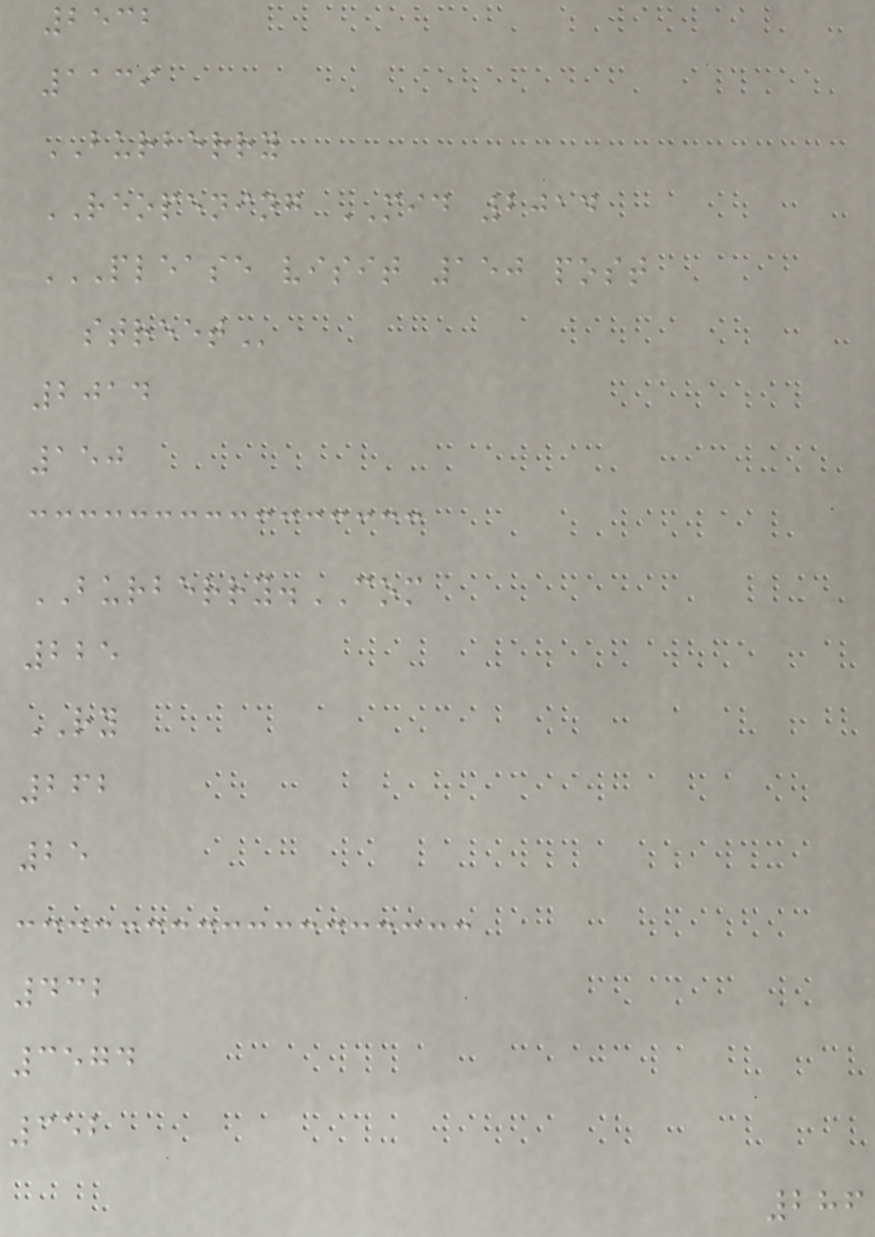2532
1139
BURBERRY
REOPENING MID 2014
PLEASE VISIT 150 POST
STREET
2014
150
BURBERRY.COM
225
RY
262
25
432
3574
352
286
